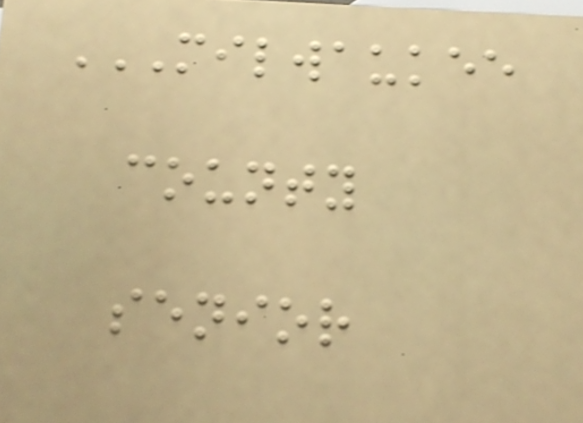MILWAUKEE
COUNTY
SENIOR
